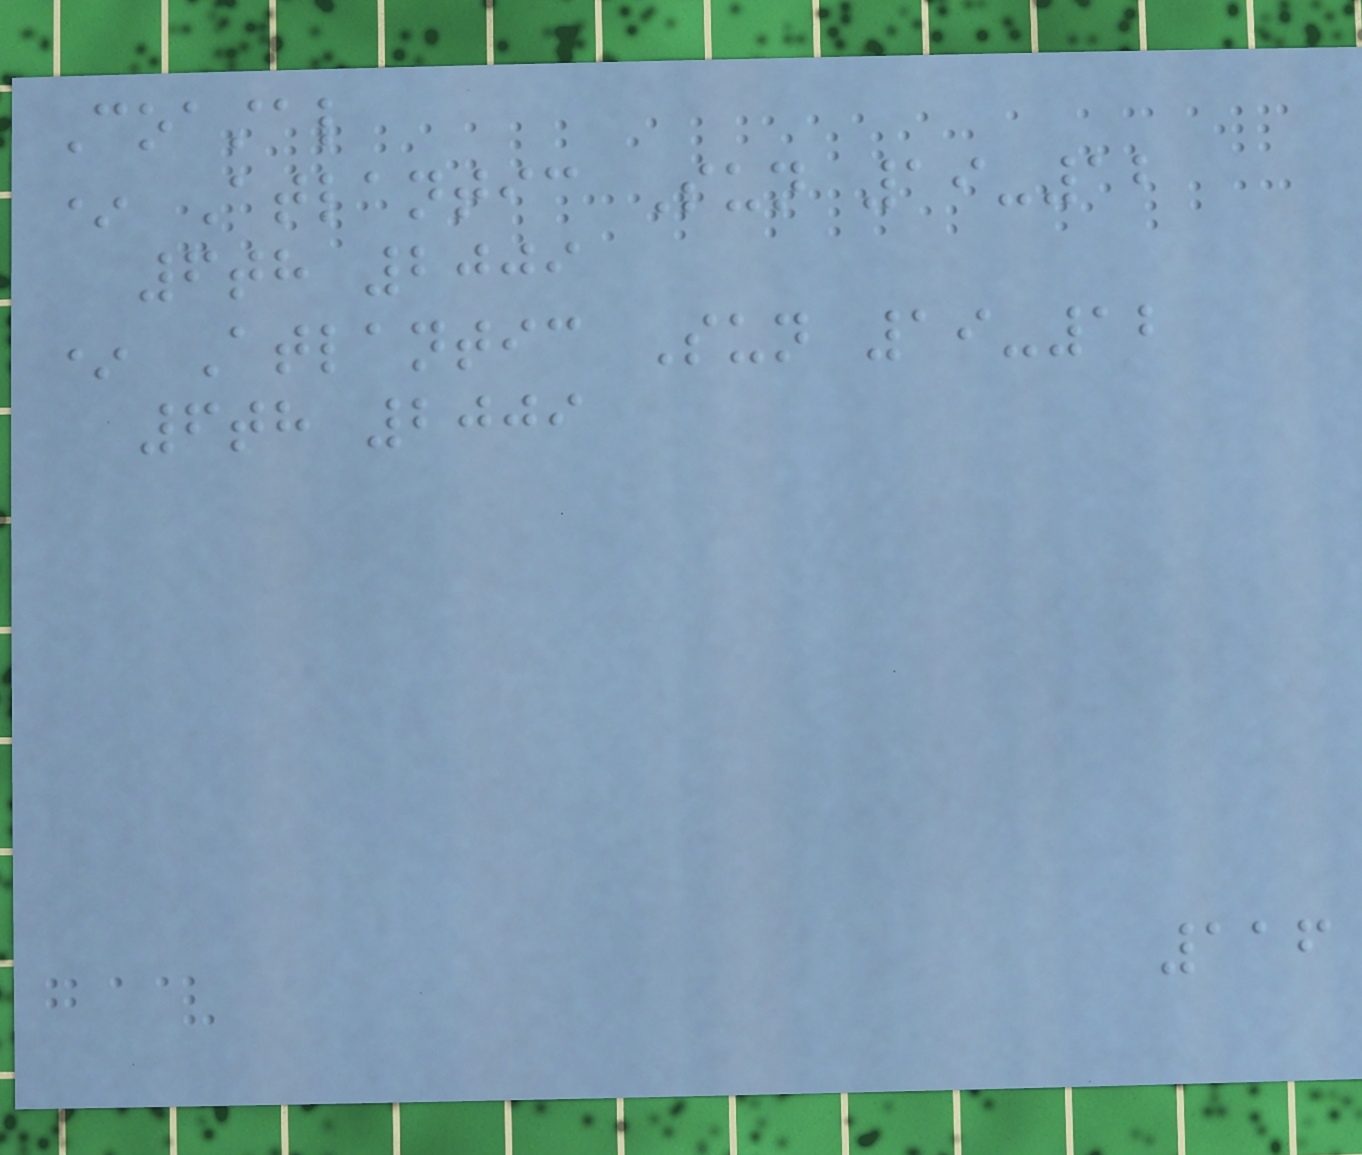Coastal
* Atlantic Sun 19-12
6th 2009
* Atlantic Sun 19-12
6th 2009
116
